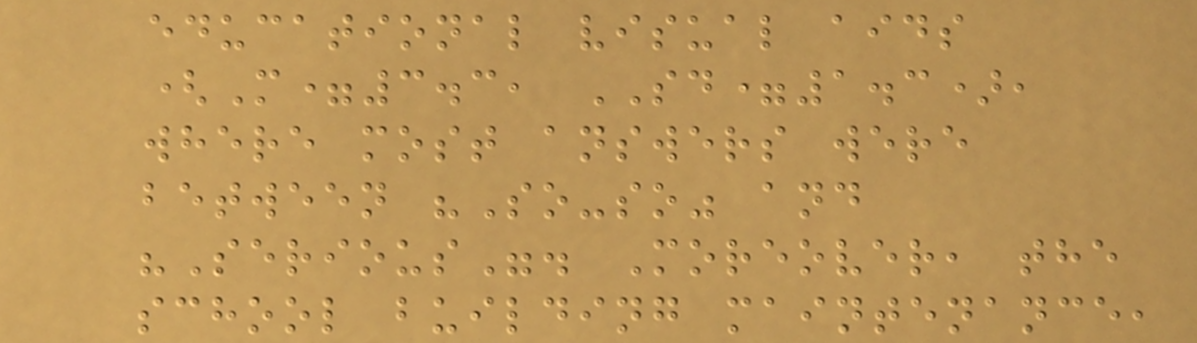educational visual aids
(M=3.3, SD=1.3),
where most answers were
between "So-so" and
"Serious". Moreover, the
school building maintenance,
